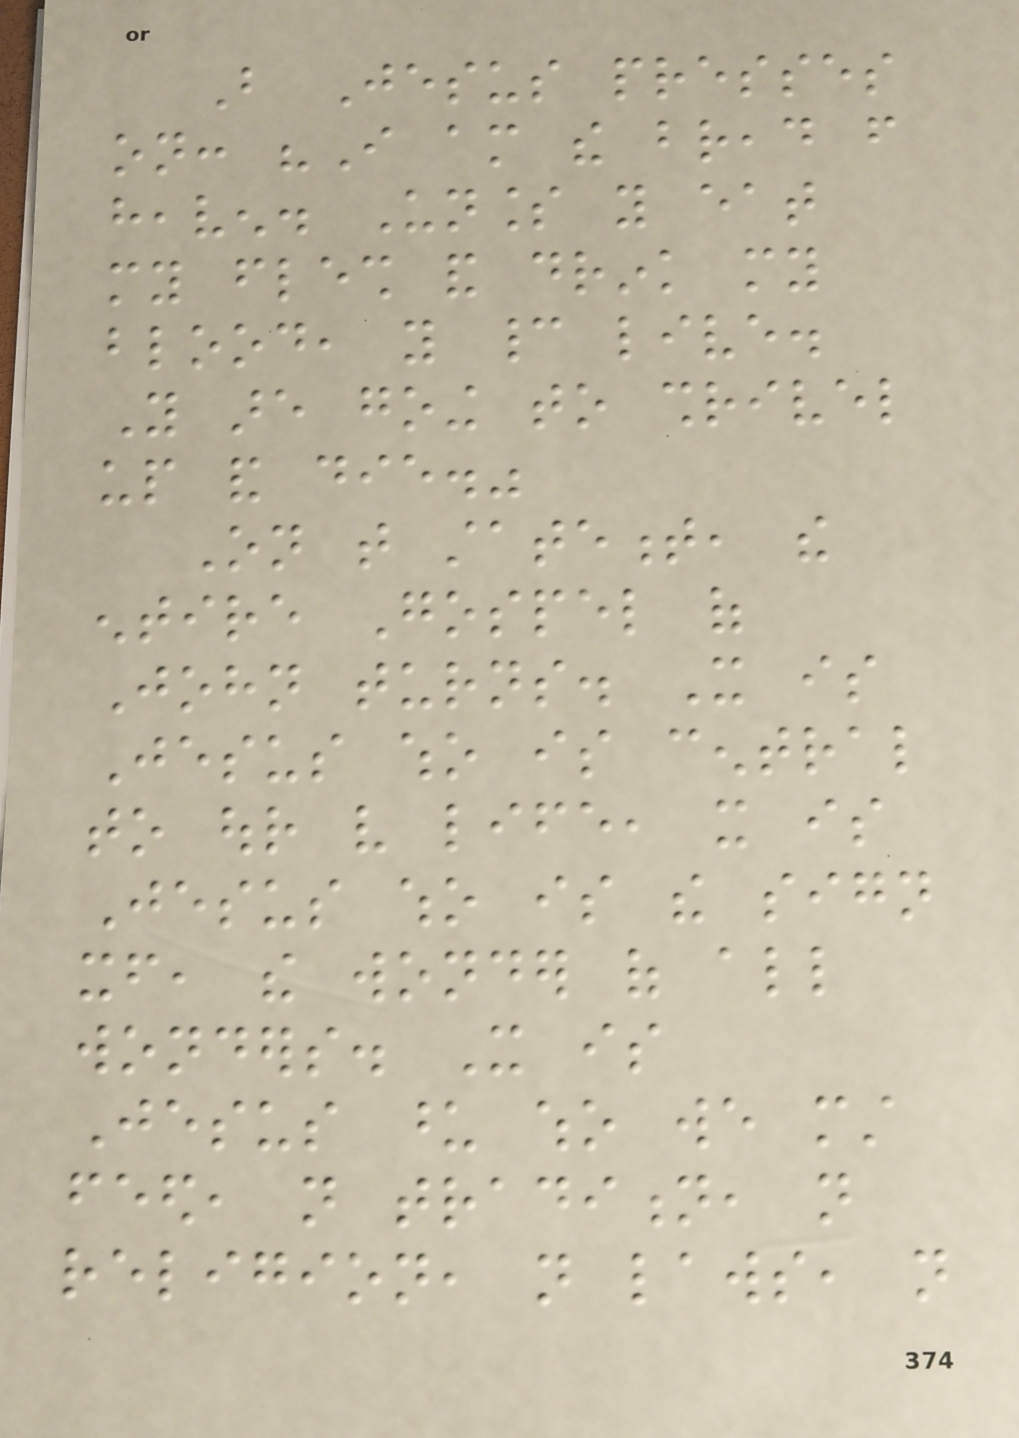But Jesus presses
on: "I am the bread from
heaven. Unless you eat
my flesh and drink my
blood, you cannot live.
You are going to shrivel
up and die."
On that statement, the
entire Gospel of
John turns. It is
Jesus who is central
to our very life, it is
Jesus who is the sign
itself, the wonder of all
wonders. It is
Jesus upon who we must
feed, not tradition, not
religion, not laws, not
